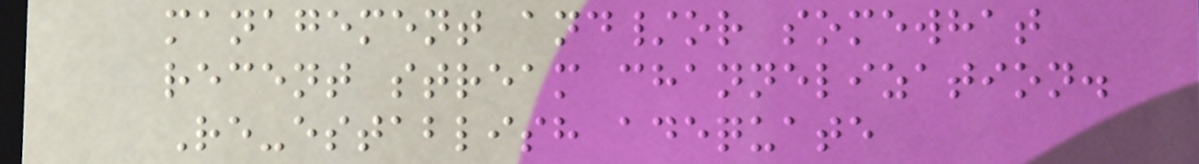management and/or somewhat
recent stream channelization.
Re-establish adequate
